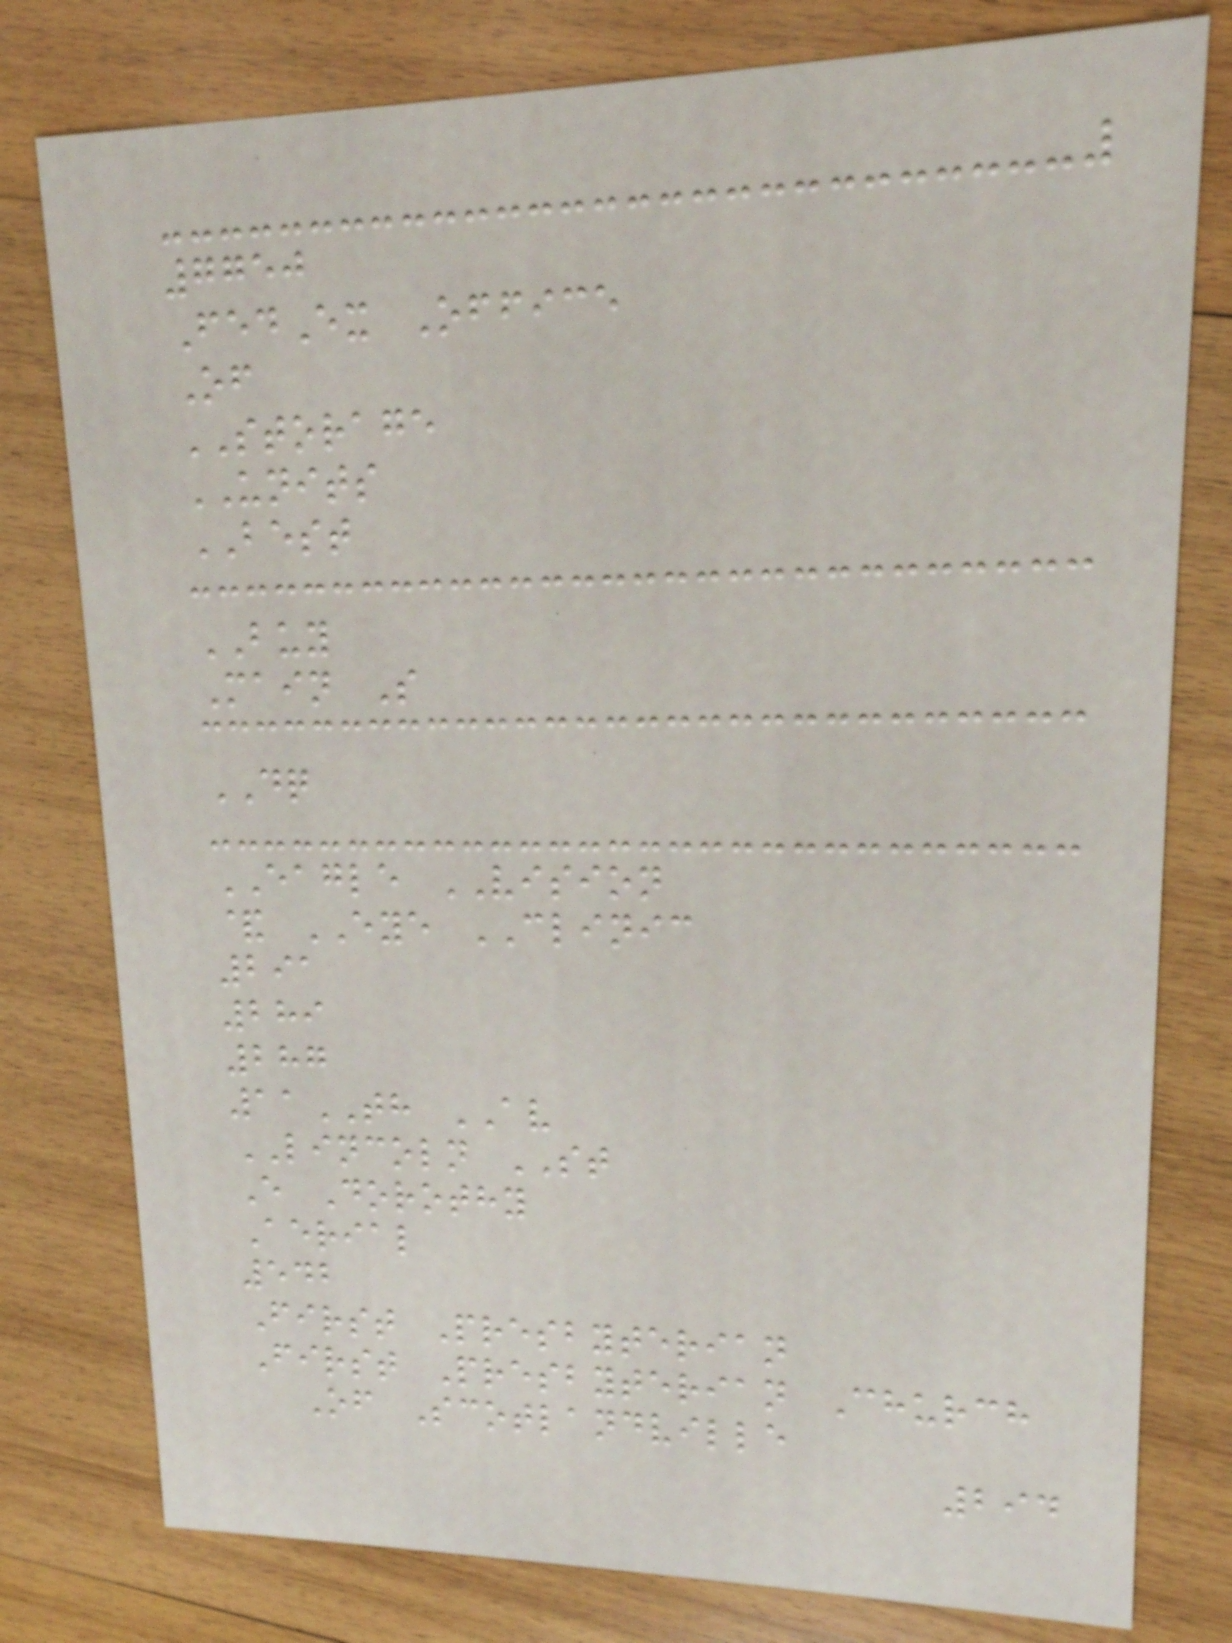7750
FedEx Office
Of
STORAGE
UNITS
BEST
BUY
Main S
DQ
EAGLE VISION
& EYE CLINIC
291
289
287
11TH AV
LINCOLN ST
E Dorothy
Aerial
542
First Presbyterian
First Presbyterian Church
Of Scotlandville
294
